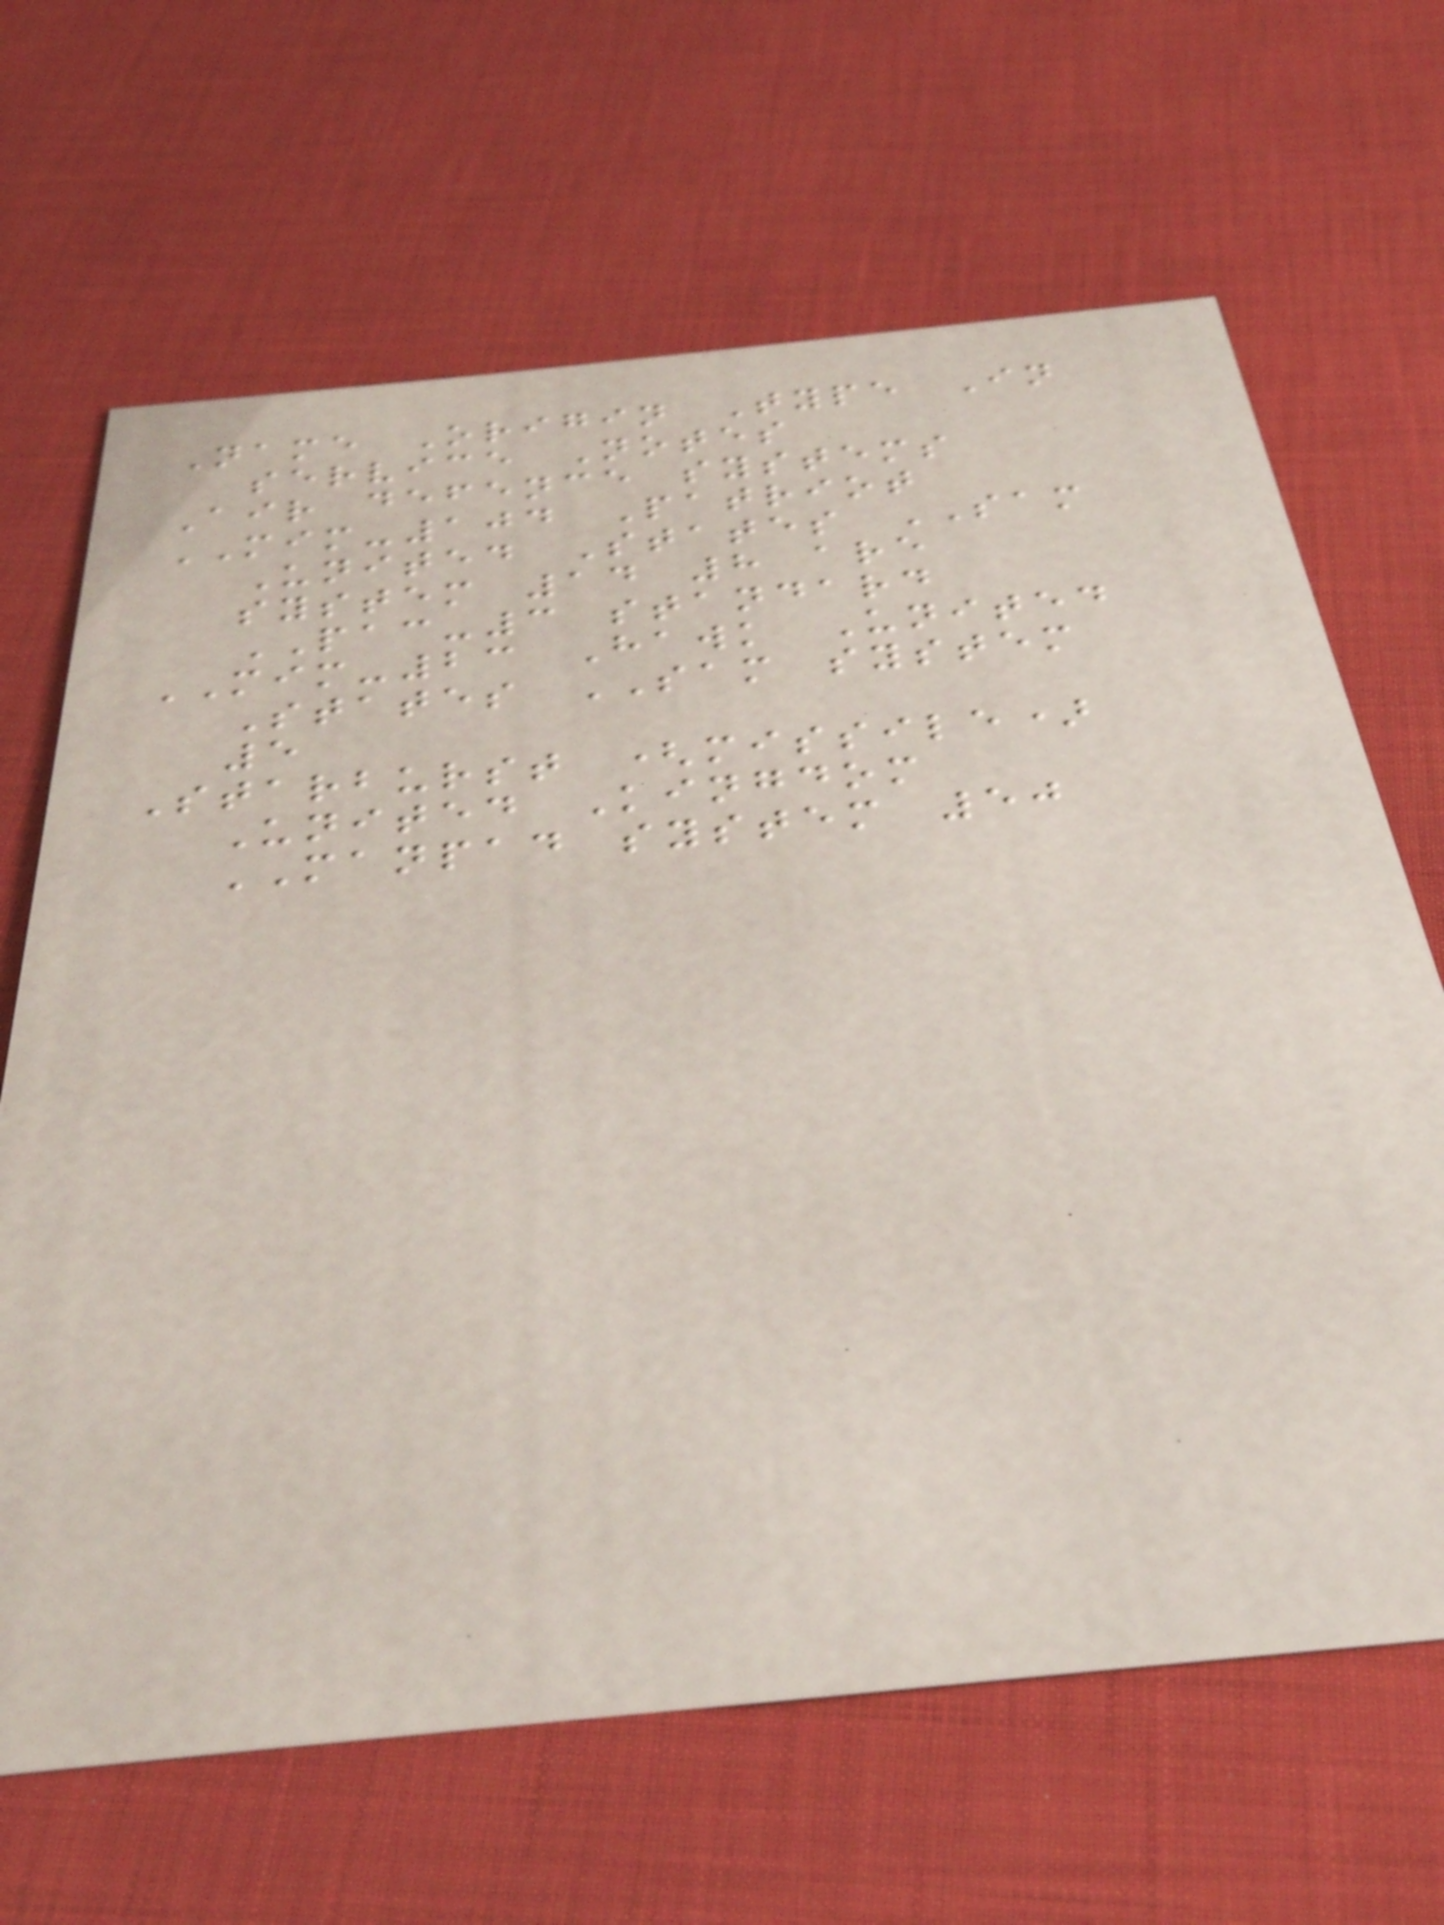Name Origin Type In
service Notes
Air defence systems
MIM-104 Patriot
United States SAM
system 14 8 are
PAC-3 standard
MIM-23 Hawk United
States SAM system
5
Starburst (missile)
United Kingdom
MANPAD system 50
